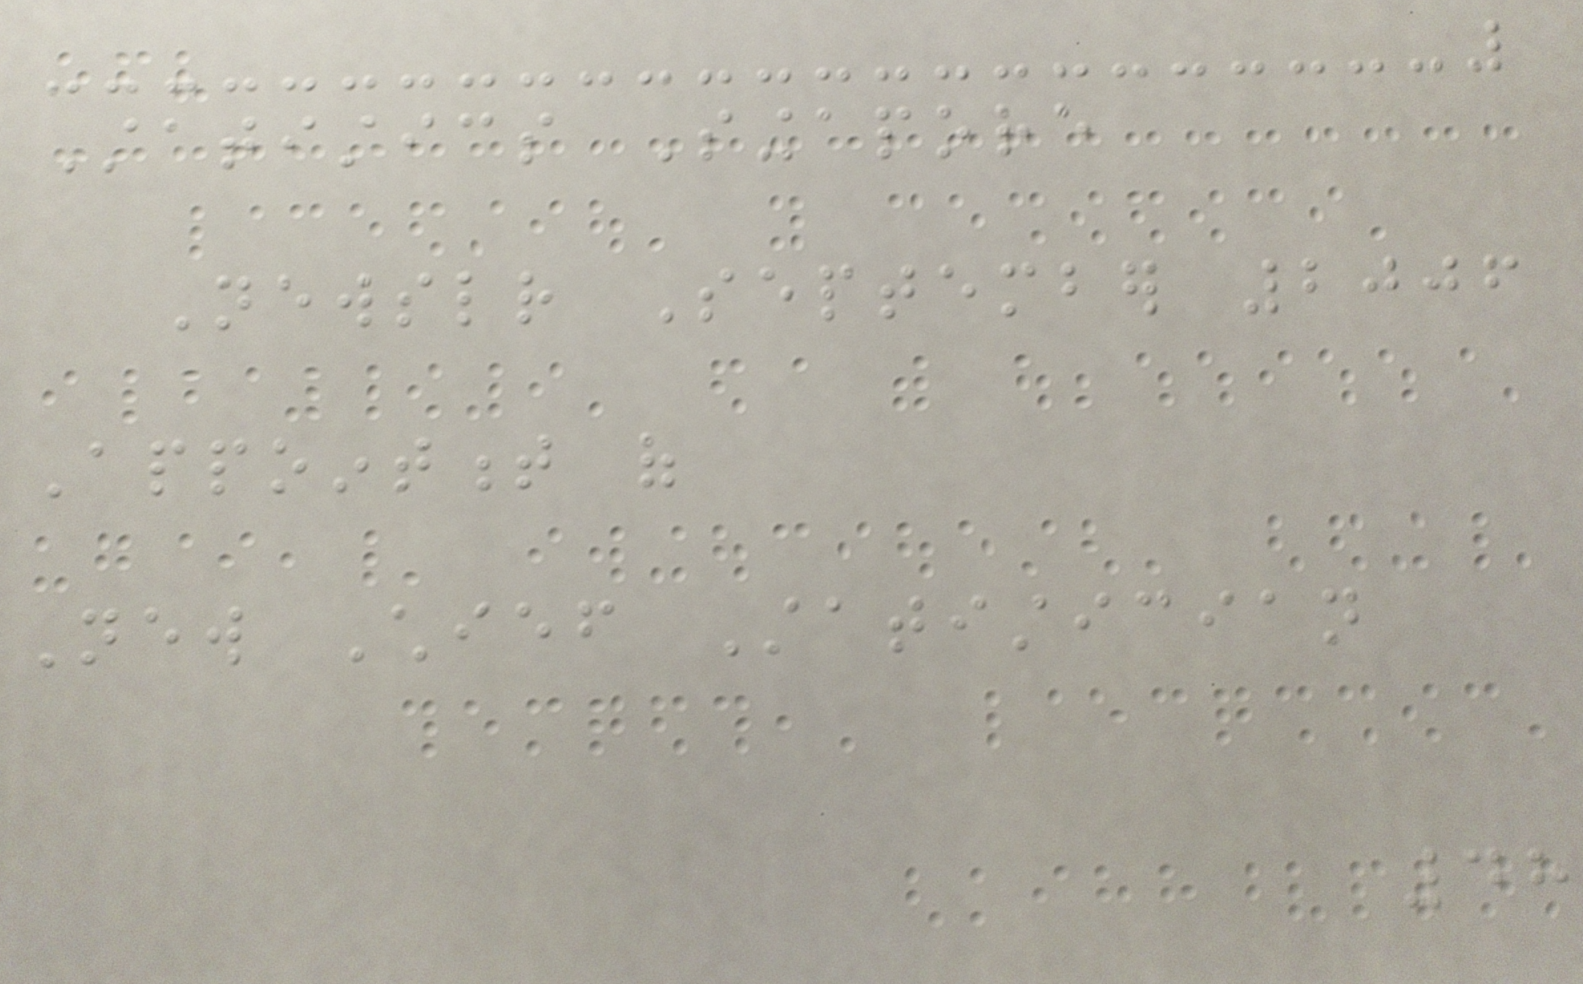Statistics Singapore
Newsletter September 2006
Appointment of
New Chief Statistician
48
